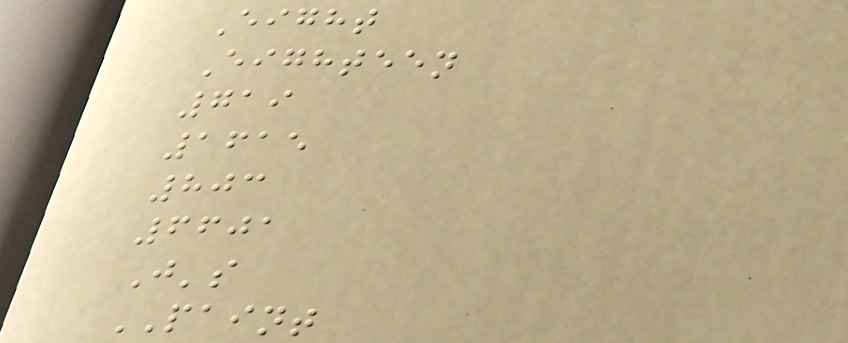Eight
Eighteen
719
1615
803
6601
J's
PAINT
